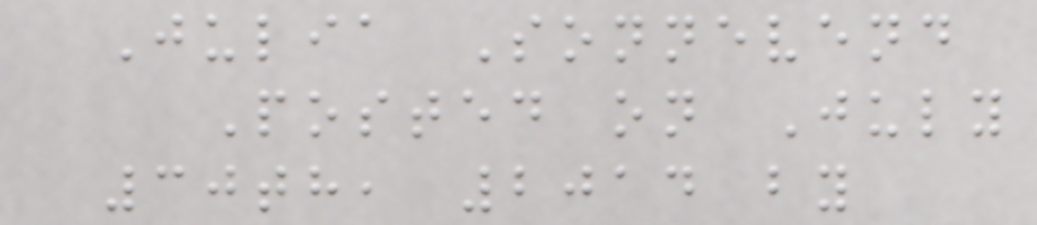Julia Sonnevend
Posted on July
30th, 2014 by
